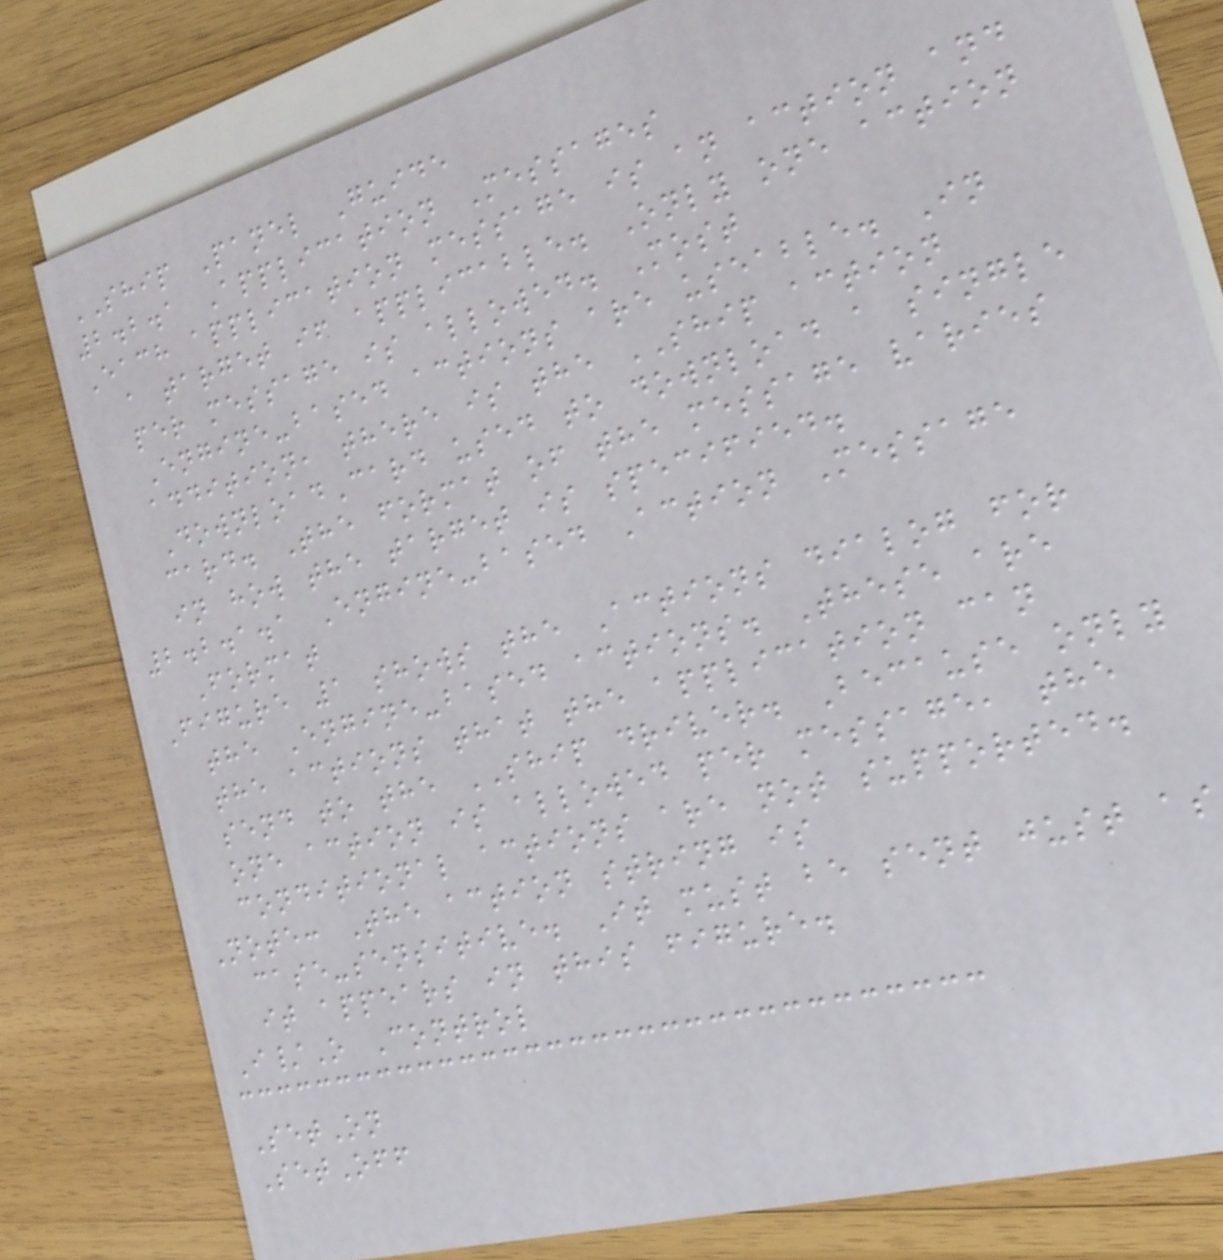SHIP Panel Guide
2.2.1 Application Messages
Each application message is an action and
a target if applicable. Only one action
per message is allowed. Most
Engine-based actions are useable. In
addition, there is the SHIP action
DownloadCard used to download a single
card. The format of the message varies
in how the target is specified.
2.2.1.1 Engine-based Action Message
Format
Figure 1 shows the Actions dialog for
the Engine-based actions. These are
the actions that the application can
send to the SHIP driver. Because only
one action is allowed per message, the
conditional actions are not supported.
Note: The action string is
case-sensitive. It must be sent just as
it appears in this figure.
I/O Control
SetOn
SetOff
